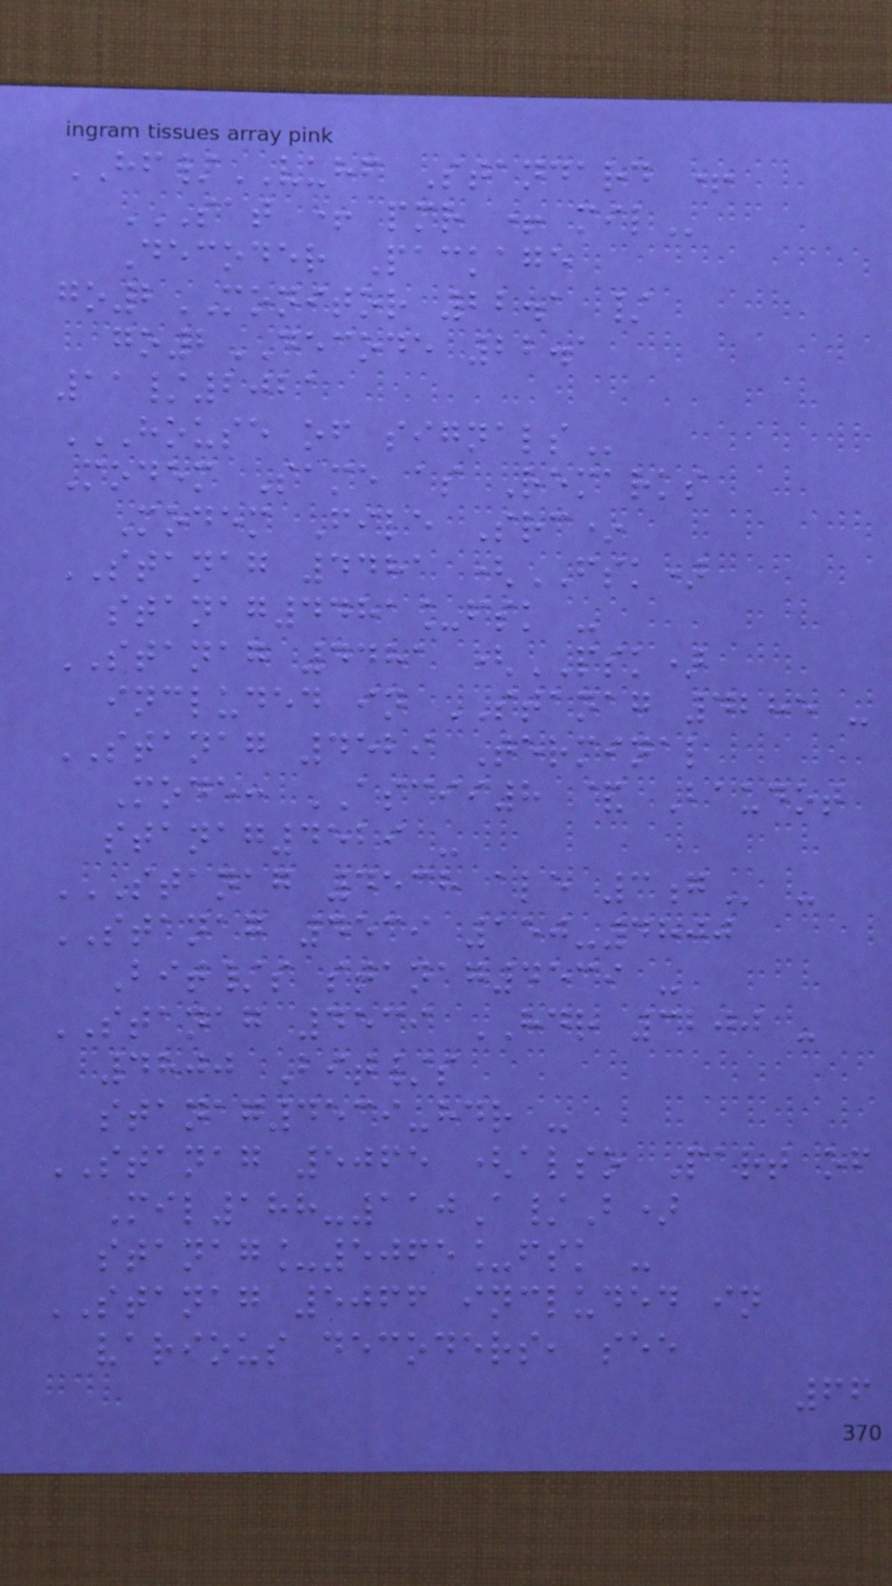HF/VUHF Standard +
SAT + PMR + MIL
Decoder Package
go2MONITOR 22.1 /
go2DECODE 22.1
11/2021
HOUSE OF SIGNALS
Modem Same as Remarks
Modem File Src*
STANAG 4481 (FSK)
stanag4481_fsk -
STANAG 4481 (PSK)
included in STANAG 4285 -
STANAG 4529 Terminal
Mode: ASCII8 & Baudot
stanag4529 -
STANAG 4538 ALE 3G -
STANAG 4539 150-4800
Bit/s stanag4539 -
STANAG 4539 HDR 3200 -
4800 Bit/s
stanag4539-hdr -
STANAG 5065 (also Part of
Mil188-110A/B)
stanag_5065_fsk -
STANAG 5066 included in
various decoders, see
66
